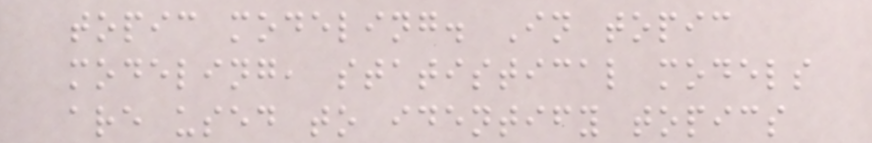topic modeling. In topic
modeling, statistical models
are used to identify topics
